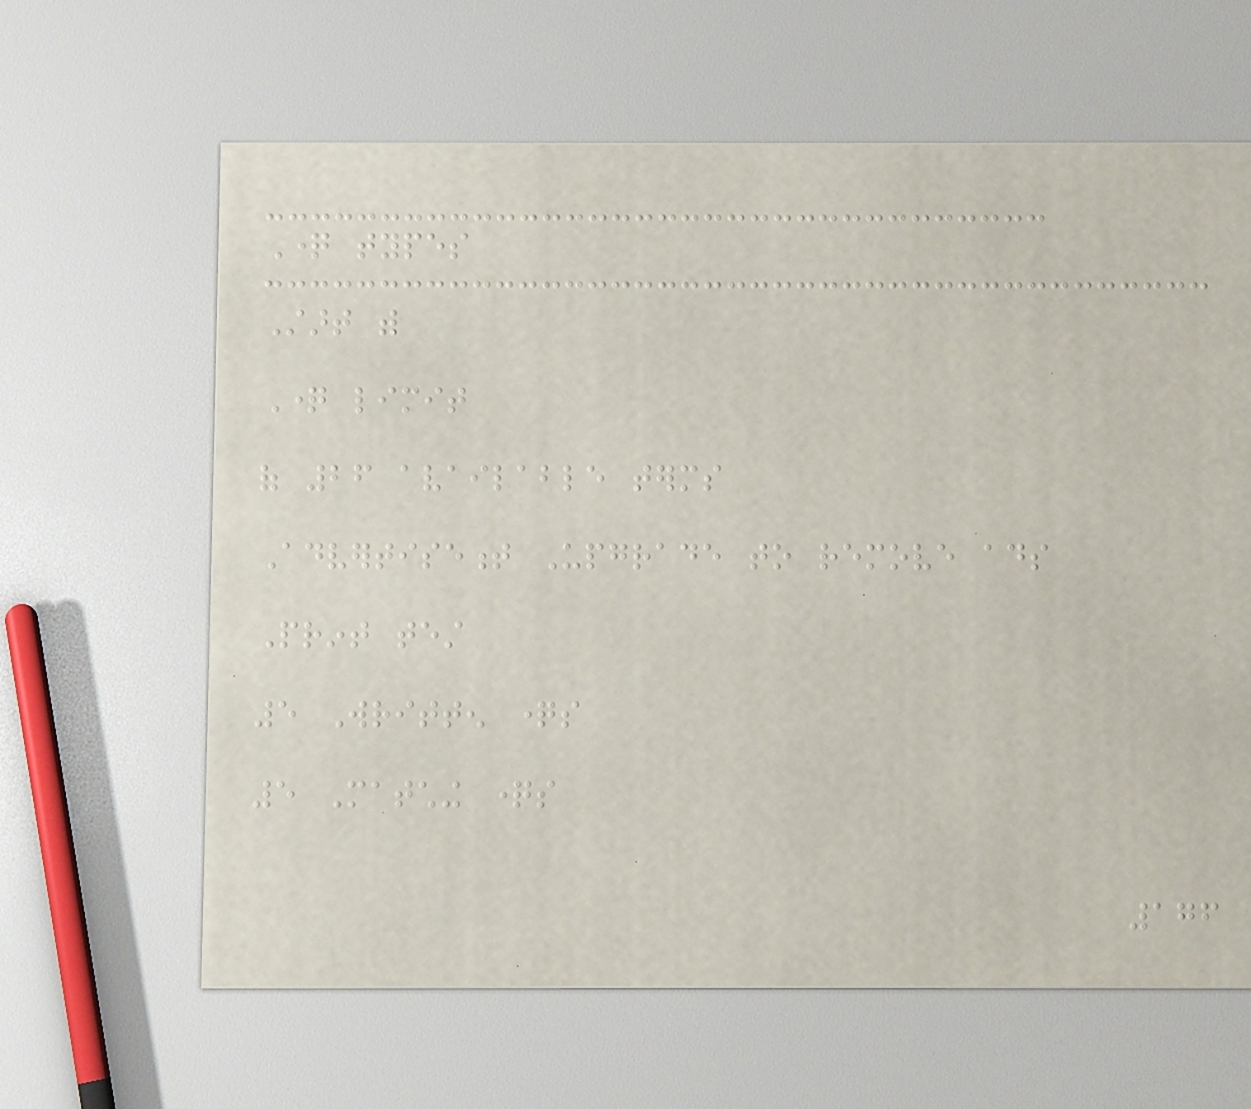Question types
Start with
Question limit
of 26 available terms
Advertisement Upgrade to remove ads
Print test
5 Written questions
5 Matching questions
176
